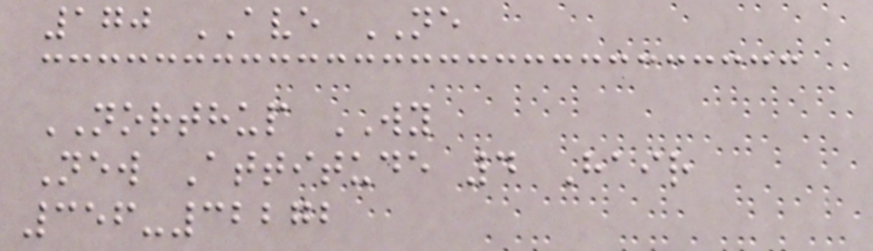170 AVE NE
NORTHUP WY
New Attitude 4 Hair
356-32272
